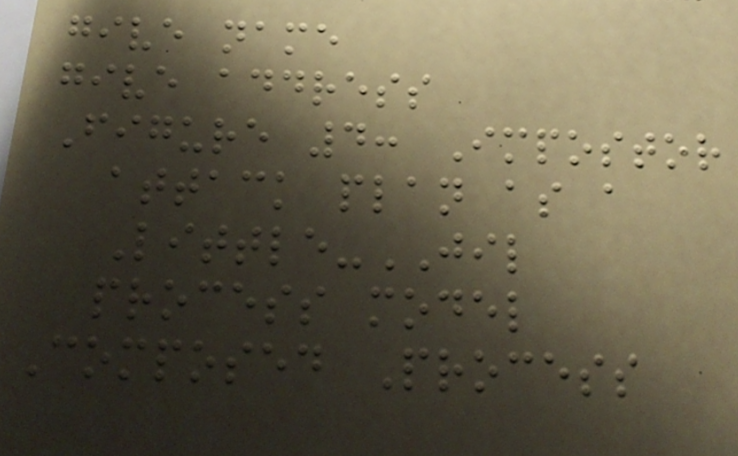give name
give address
Figure 4: Impostor
attack plan as a
Little-JIL
process model
Composed Process
